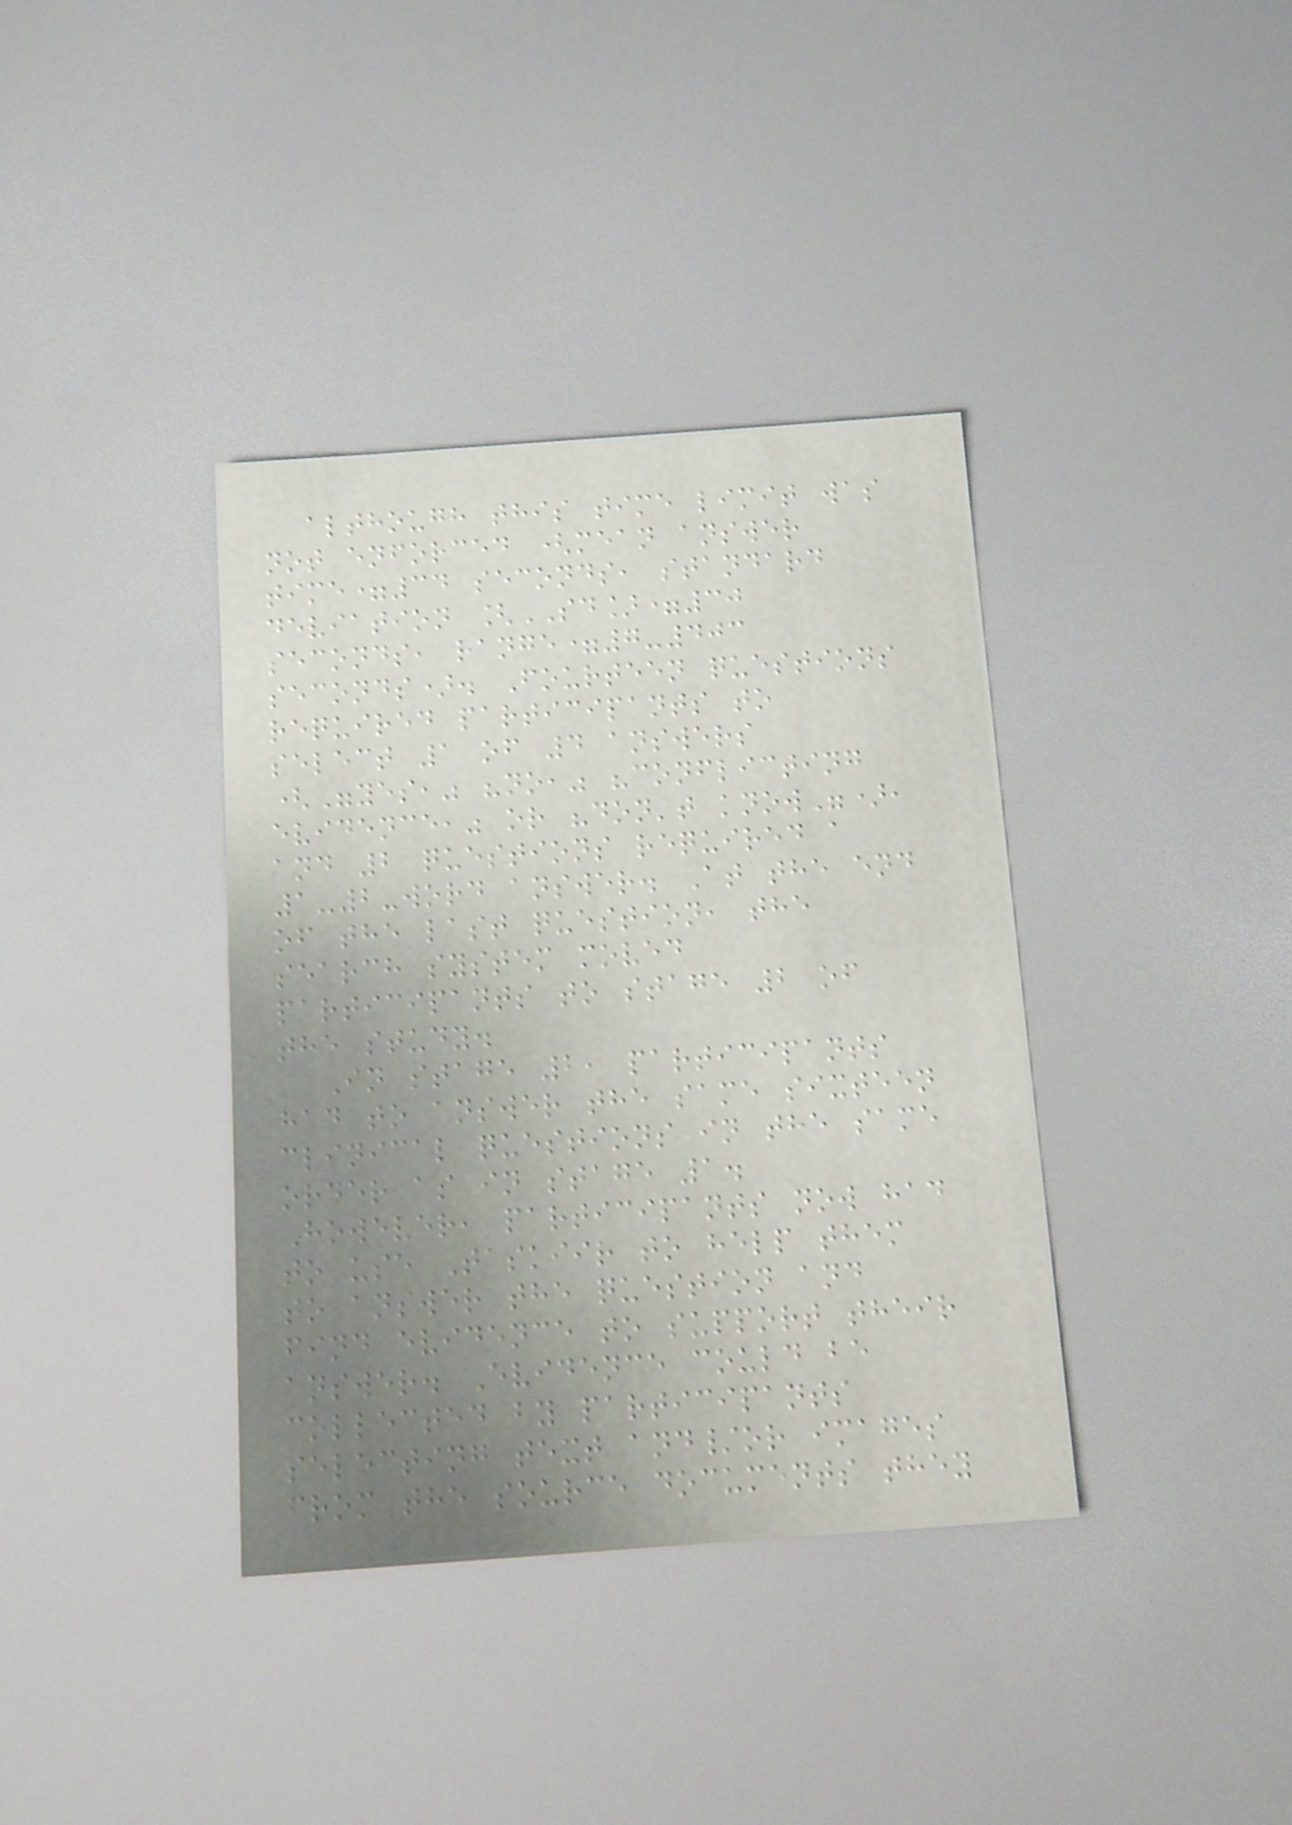although this time limit was
not enforced (mean answer
time=34 seconds, standard
deviation [SD]=30
seconds, range=7-403
seconds). Fourteen questions
required participants to
select 1 of 4 answers
("yes," "no," "conflicting
evidence," or "don't know"),
and 2 questions required a
1-2-word answer. At the end
of the last question, the
search system moved
participants to stage 2 of
the study.
In stage 2, participants
had to answer the same sixteen
clinical questions in the same
order as in stage 1.
However, participants now had
to use Taskiir to help them
to answer the question and
find evidence to support their
answer. Evidence could be
collected by participants
selecting text and/or images
from the source documents they
